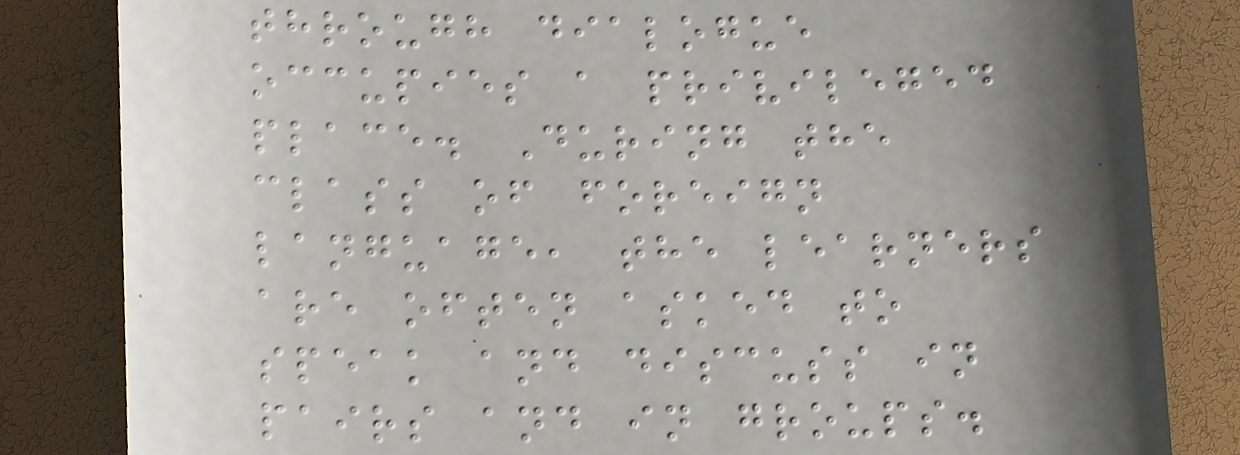through dialogue
occupies a privileged
place. During the
class of foreign
language, the learners
are often asked to
speak and discuss in
pairs and in groups.
